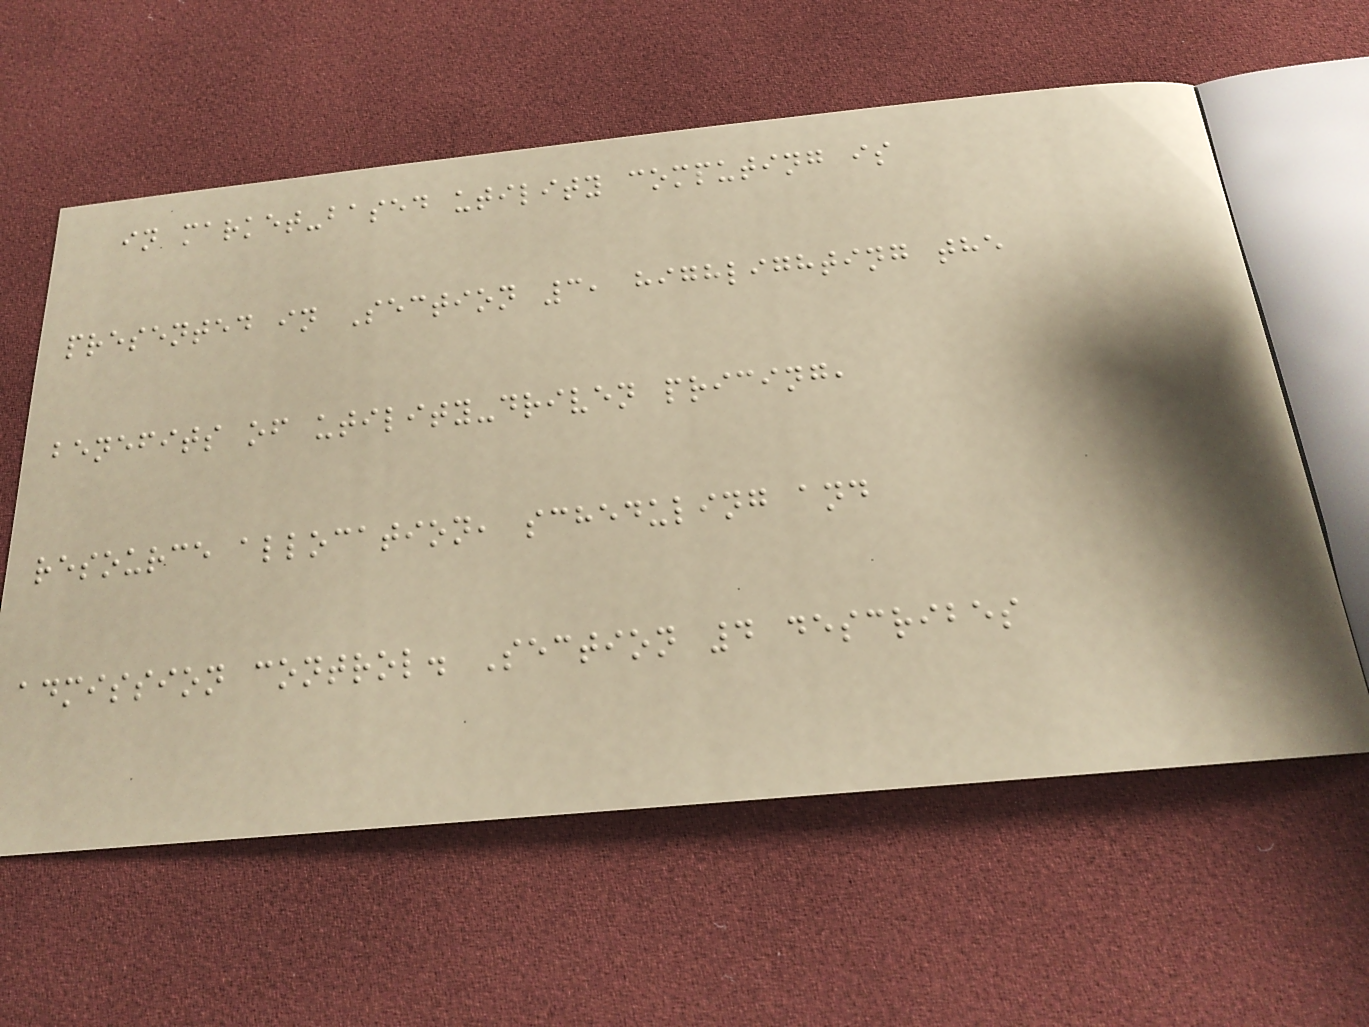in market-based utility computing is
presented in Section 3, highlighting the
benefits of utility-driven pricing,
resource allocation, scheduling and
admission control. Section 4 describes
